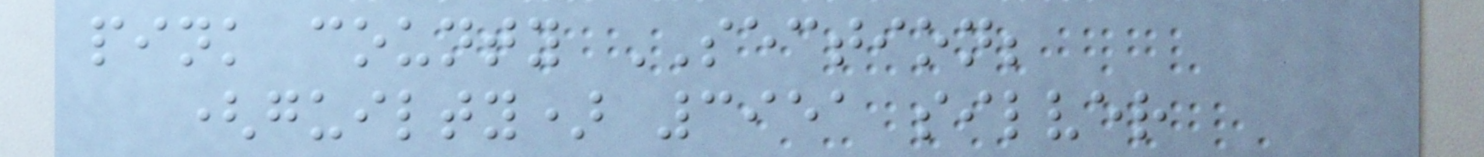pink county SECTION;
(guilty) 3951 silver
